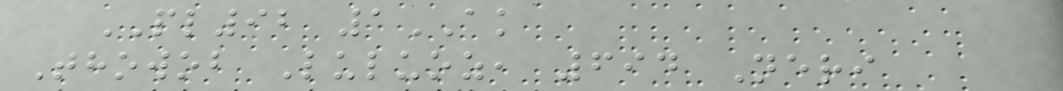PL92 1AK
Thowob Luluoz, 694 Neri
